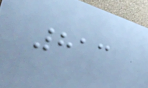813
